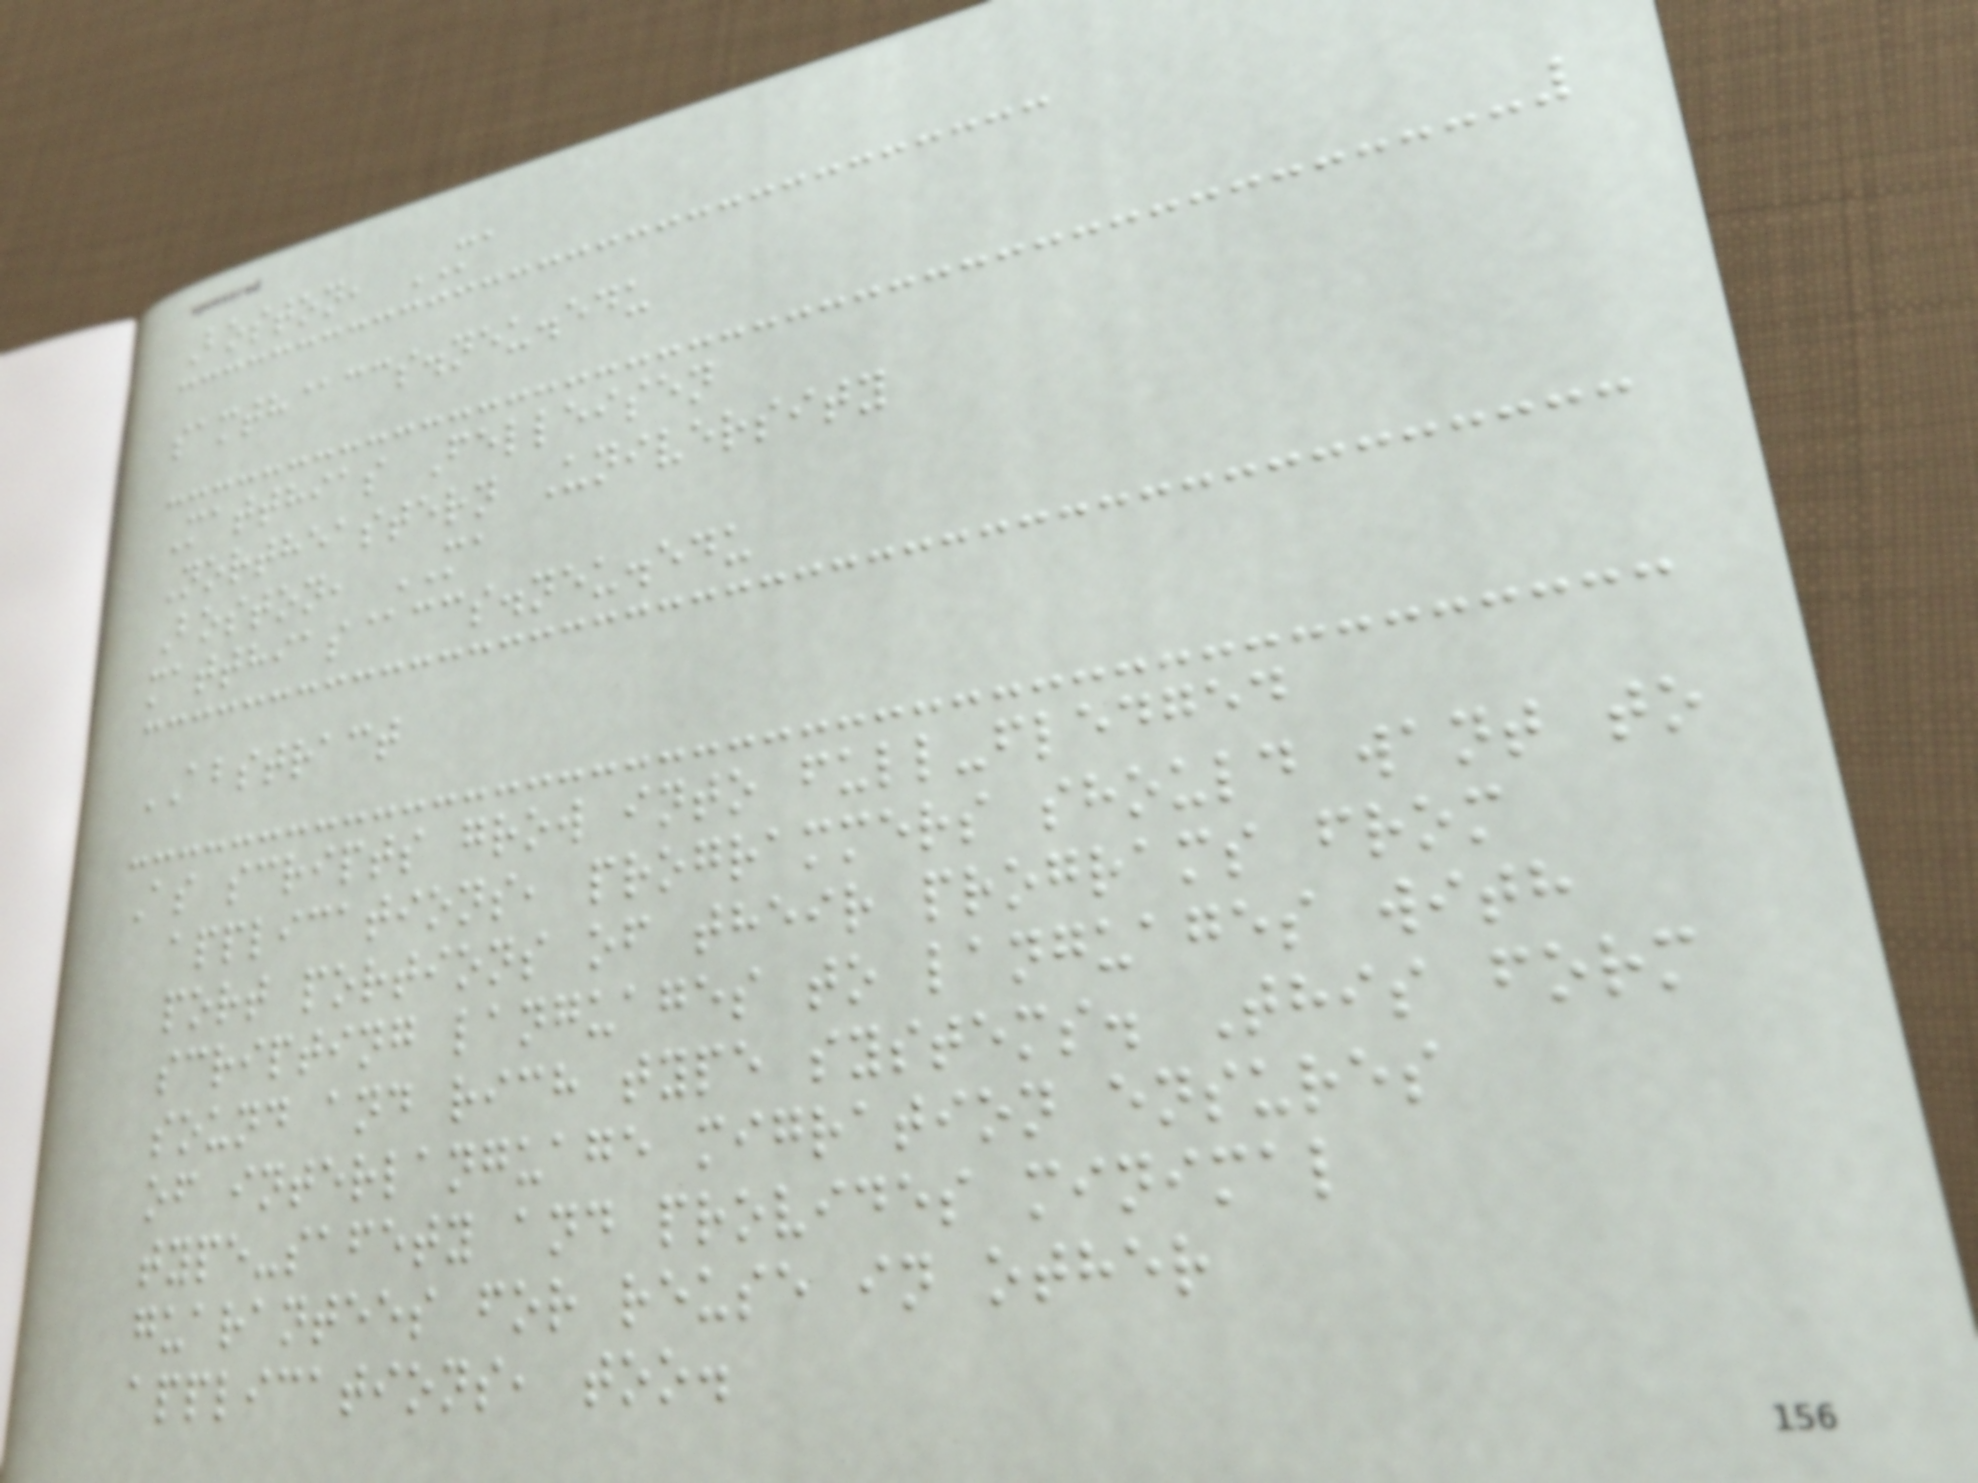Boston, MA
samth@ccs.neu.edu
Matthias Felleisen
Northeastern University
Boston, MA
matthias@ccs.neu.edu
ABSTRACT
As scripts grow into full-fledged
applications, programmers should want to
port portions of their programs from
scripting languages to languages with
sound and rich type systems. This form
of interlanguage migration ensures
type-safety and provides minimal
guarantees for reuse in other
applications, too.
